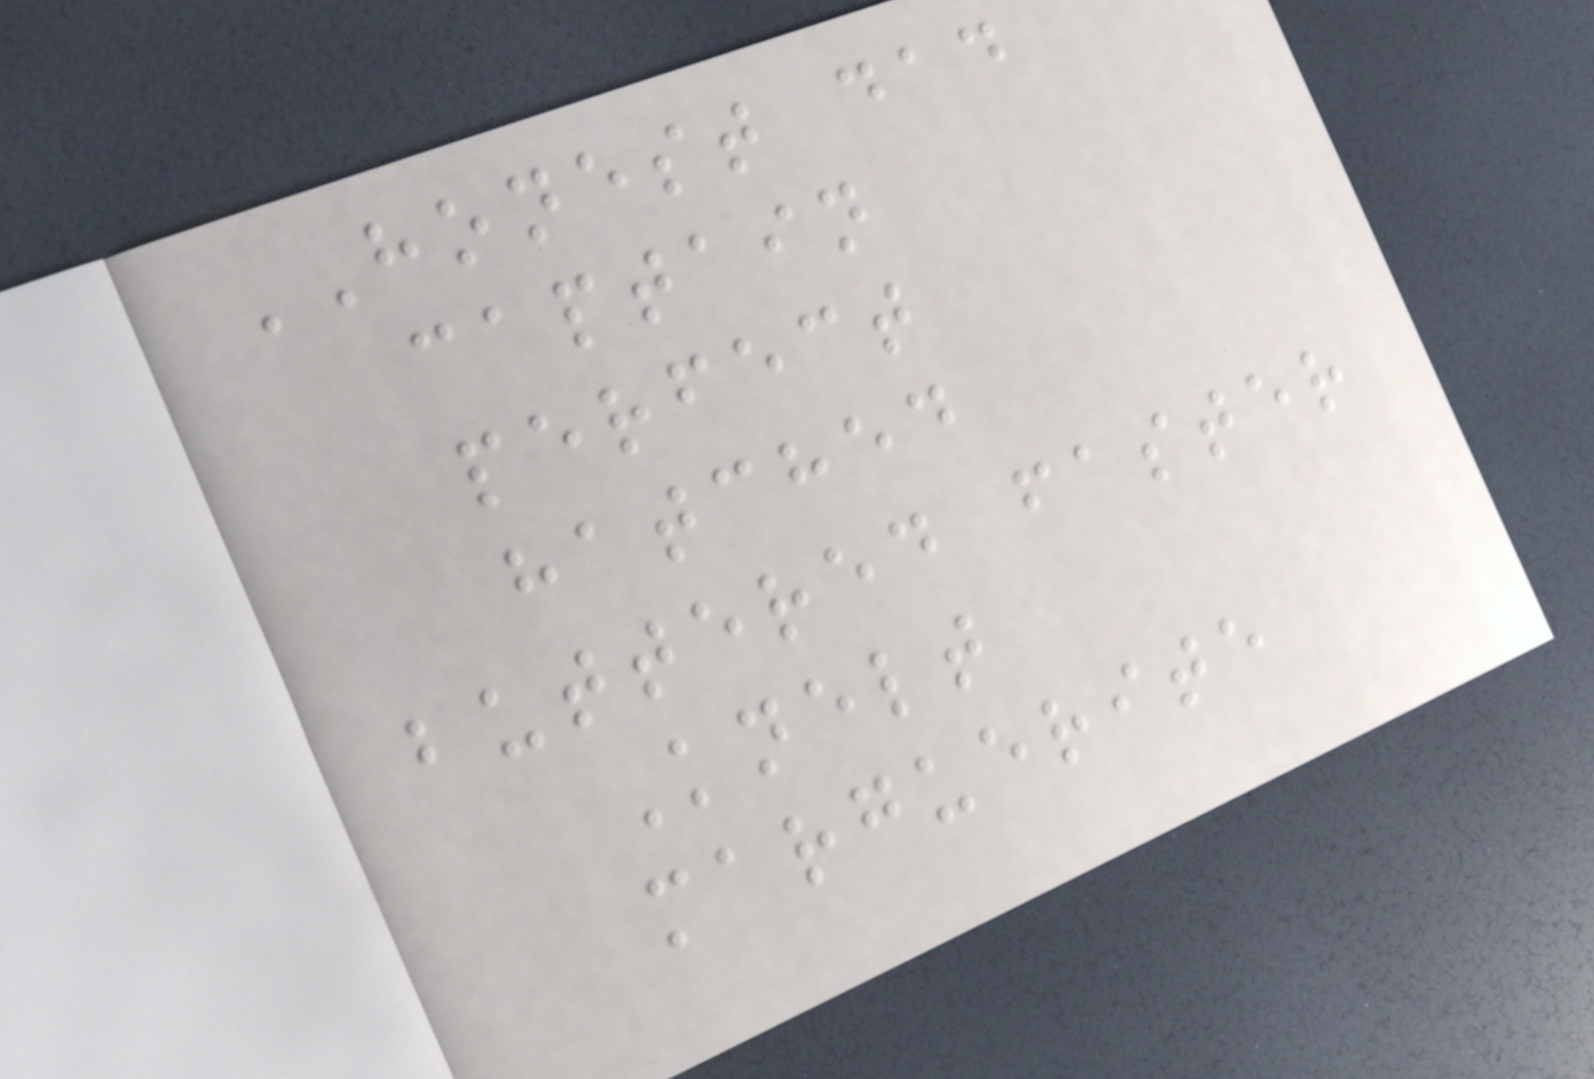HONEST dad
captain
perfect
hatched
buttered faster
Knelt
marguerite
